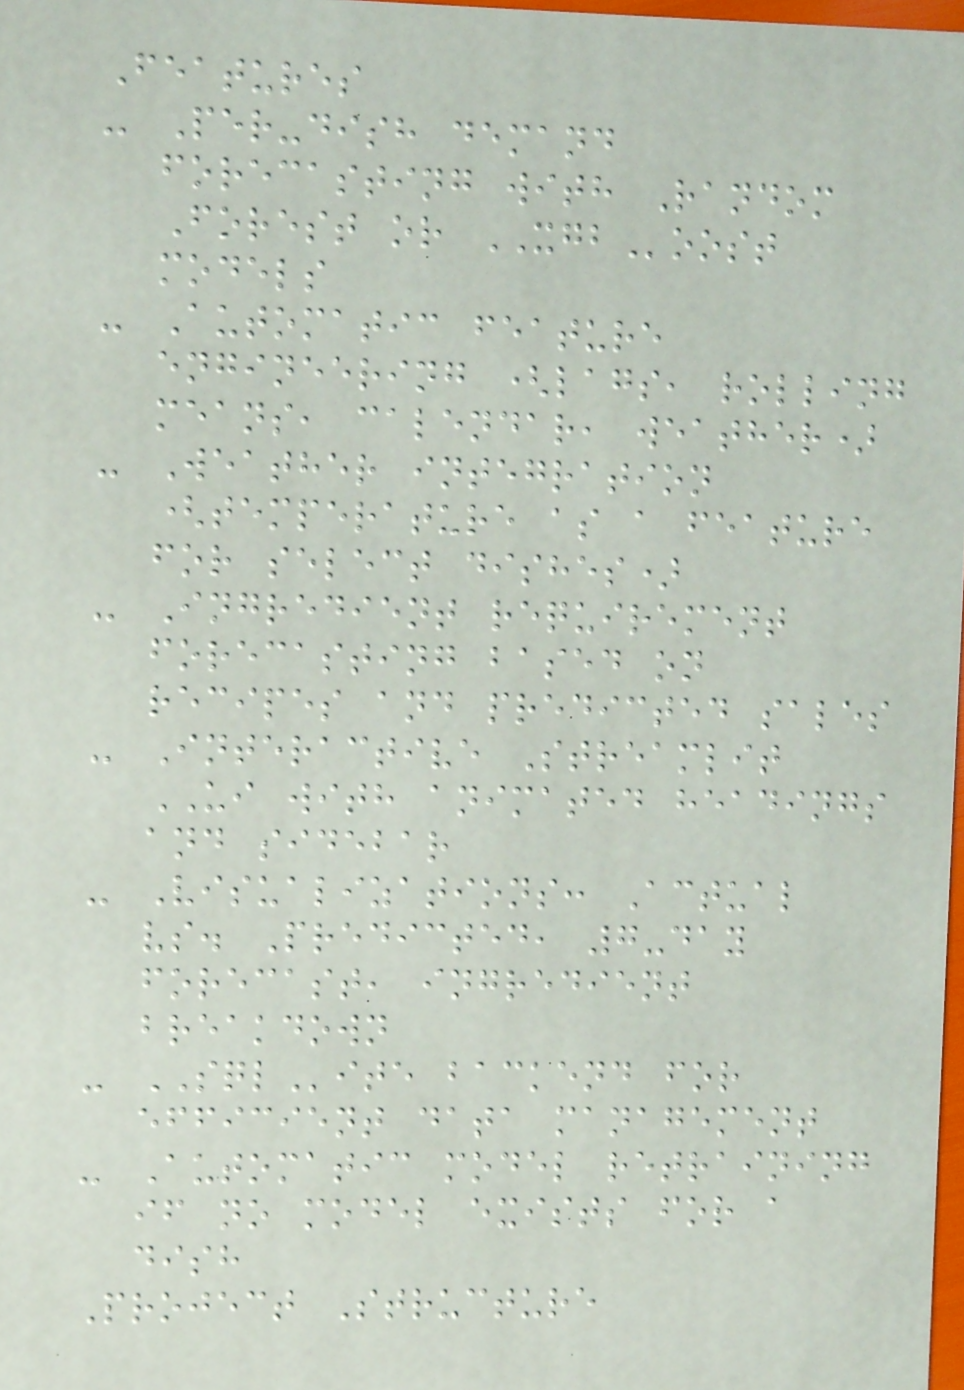Features
- Per-dish demand
forecasting with Random
Forest or XGBoost
models
- Automatic feature
engineering (lags, rolling
means, calendar, weather)
- Weather integration
(temperature as a feature
for select dishes)
- Ingredient requirement
forecasting based on
recipes and predicted sales
- Interactive Streamlit
UI with animated headings
and sidebar
- Visualizations: Actual
vs. Predicted, 7-day
forecast, ingredient
breakdown
- SQLite backend for
efficient data management
- Automatic model retraining
if no model exists for a
dish
Project Structure
